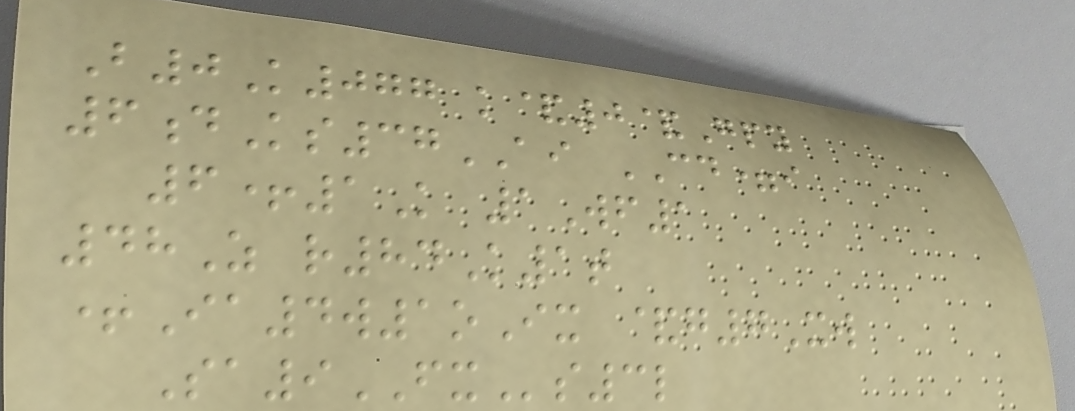B0K077 k&0&Gpy
6dKs37AI CD=i
6+1K 1Wf1
48Z r84K1t
+Ia4w1oIx &g7Xw
Sa9FXs3l
